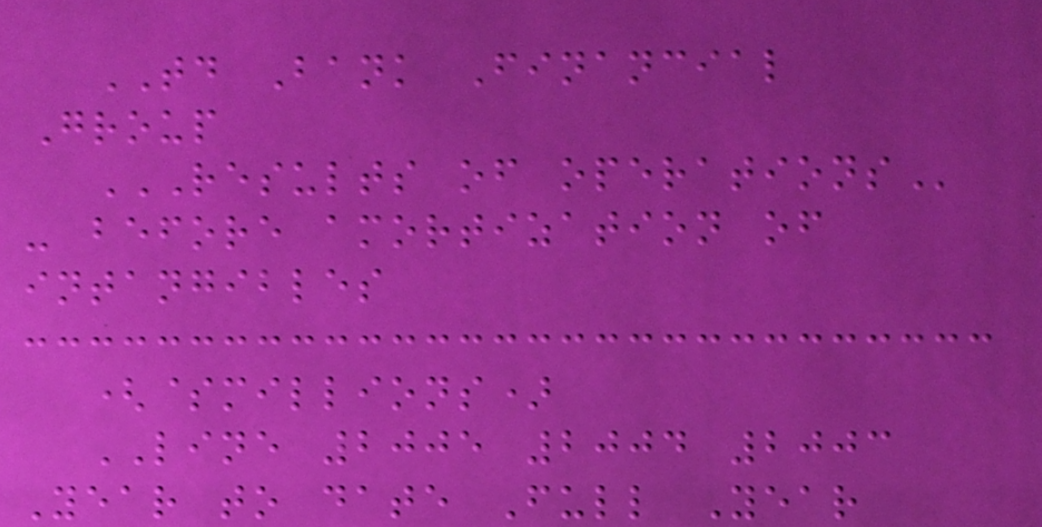TD Bank Financial
Group
RESULTS OF OPERATIONS
- before amortization of
intangibles
($millions)
LINE 2005 2004 2003
Year to date Full Year
